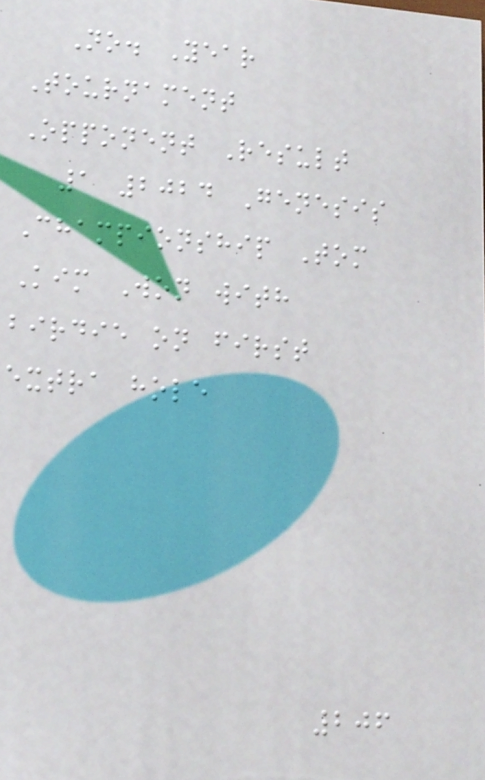No. Year
Tournament
Opponent Result
1 2024 Genesis
Championship Tom
Kim Won with
birdie on first
extra hole
206
